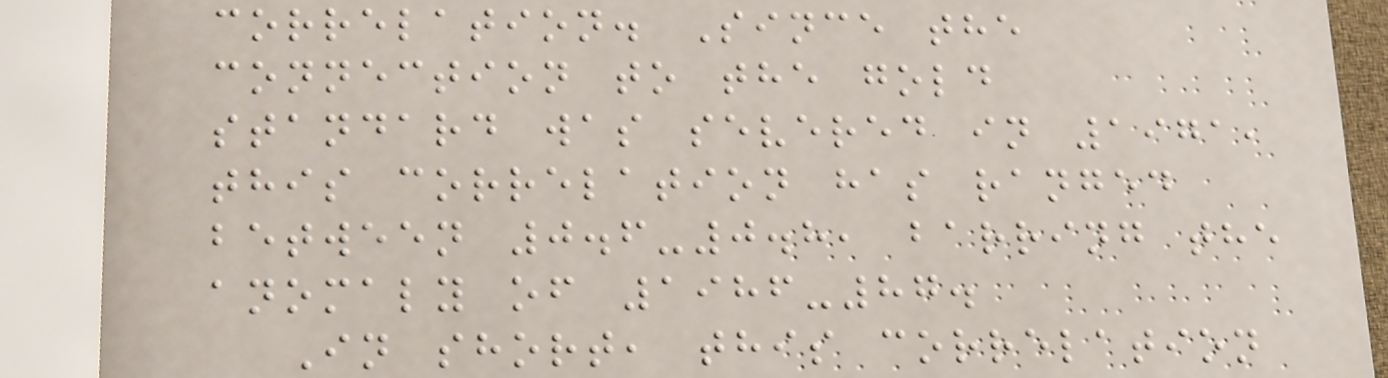correlation. Since the
connection to the gold
standard was severed in 1971,
this correlation has ranged
between 0.6-0.8, barring the
anomaly of 1986-87.
In short, this correlation
